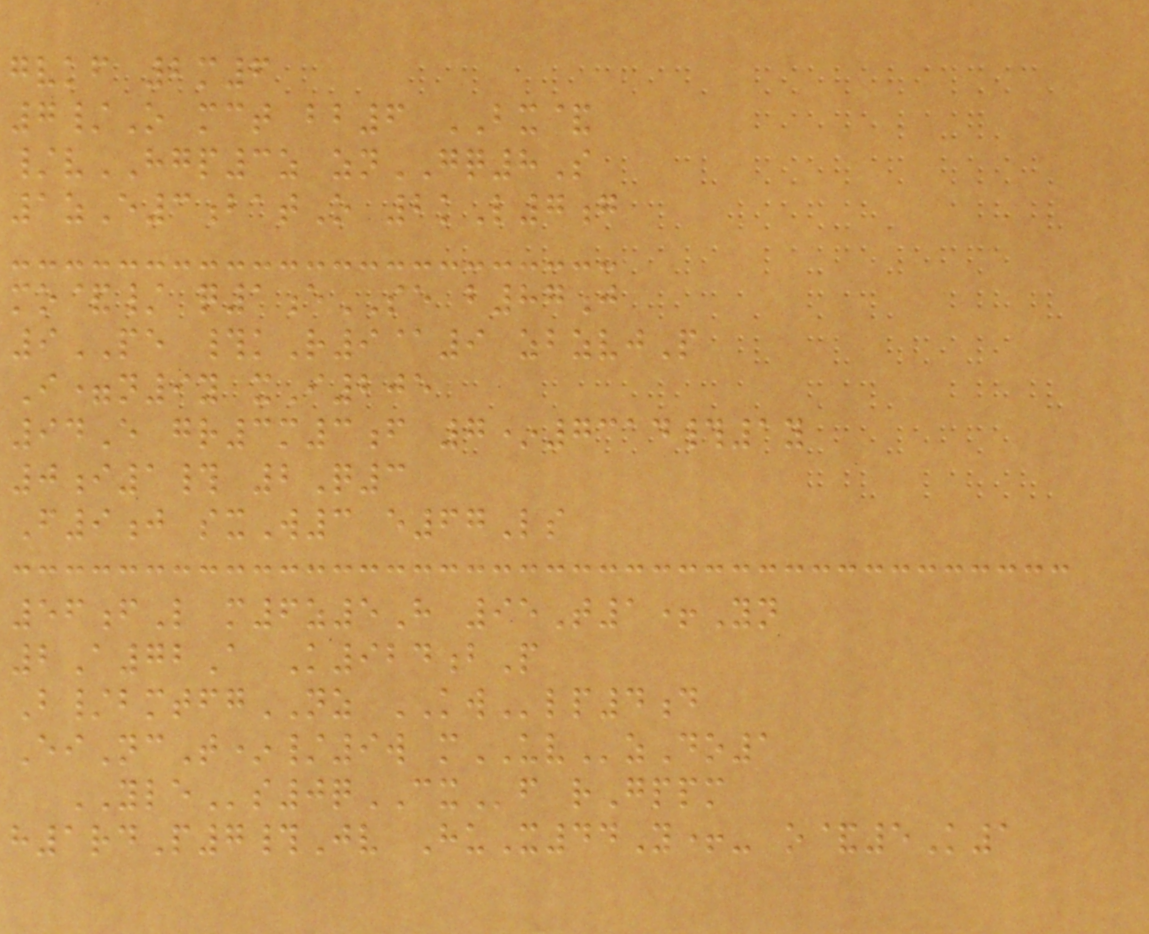gvkf 2m6
7/O mct bb6 BX&
/vHGP3z znGQ8S
1zE3batO 2kL7g
mo&/ q1eSE b87j
9PE #kR9@9 zbzvjP
I=n9y xI205
94E gr3m3f 7*7314#1y
0i1# 2Q3
F9j sxW3 e67Ls
56fL m6z5H 95T1+Yn
2A72A K924bP
B/bmtfgNZ KWlp4d
EiNcT*/9w mUVzDo1
YLEs0qCXf rGppm
h1rdP7#Jv HuX44Y+- o&5K1
